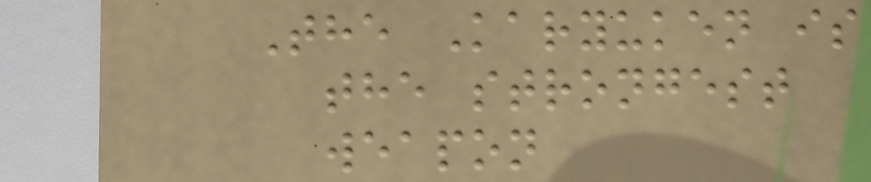The Karyuken is
the strongest
weapon
